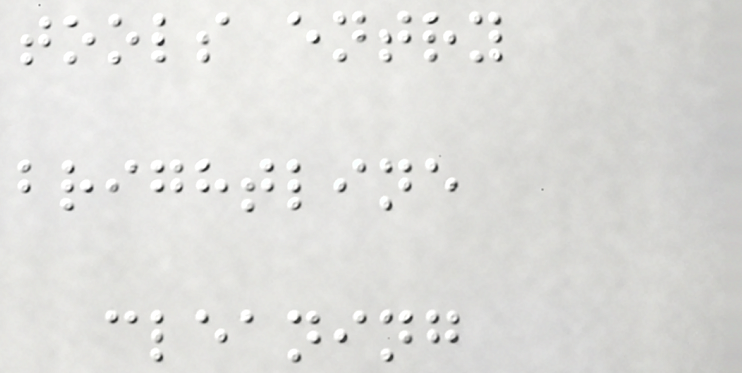tools entry
brightline
cleaning
